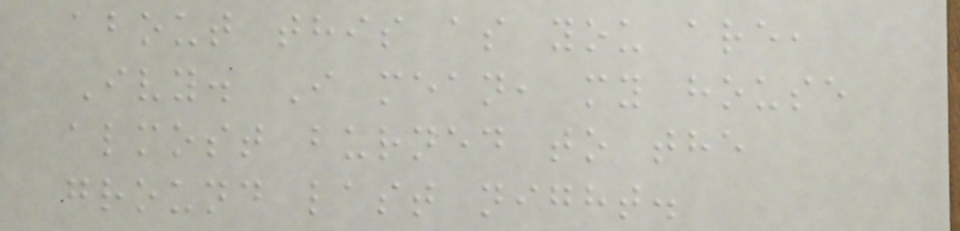about this as you are,
Ivy. I mean, my house
almost burned to the
ground last night.
